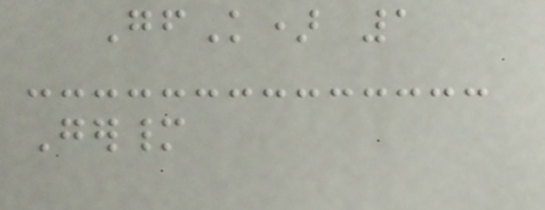GfK) 1
Germany
